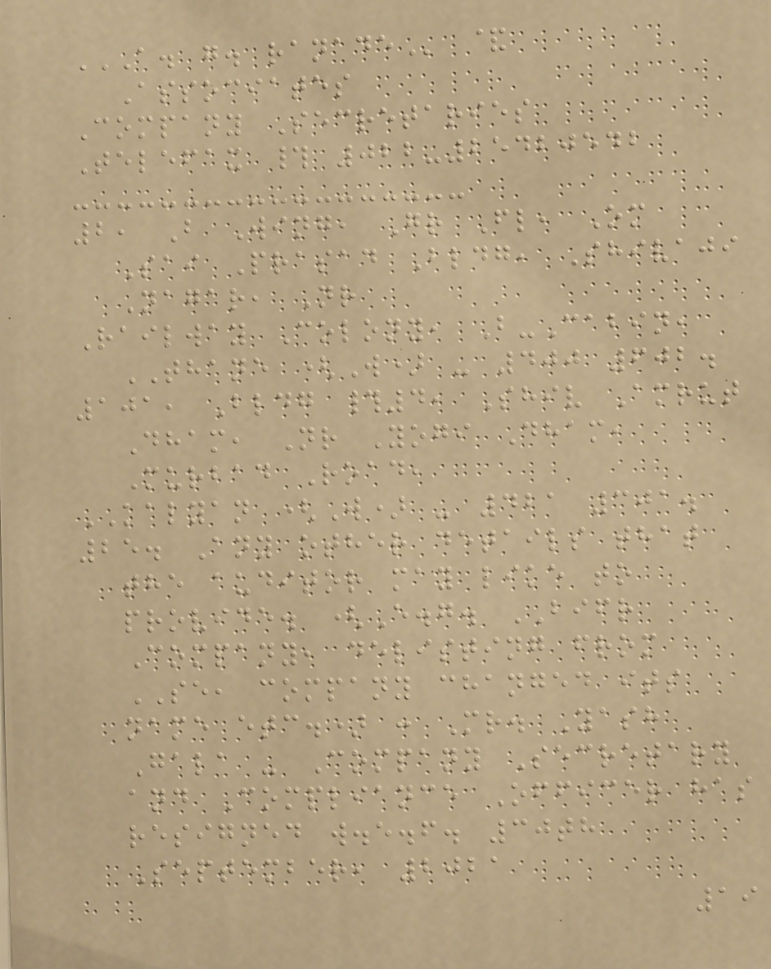A. G. RANADE &
Associates
Company Secretaries
Telefax # 022-25420542
2, B Wing, Gr Fl, Om
Sai Prasad Bldg, Shivaji
Nagar, Nr
Railway Colony, B-Cabin,
THANE (W) - 400 602.
101, Bldg #4, Shiv Amrut
Dham, Nr Yogi Dham,
Murbad Road,
KALYAN (W) - 421 301.
25. Any other details that
the auditor may like to
provide. (E.g. BIFR
Company, delisting from
SE, company changed its
name etc.) : Mr. Yash
Gala - Company Secretary
and Compliance Officer has
resigned w.e.f. 30th
September, 2021
19
